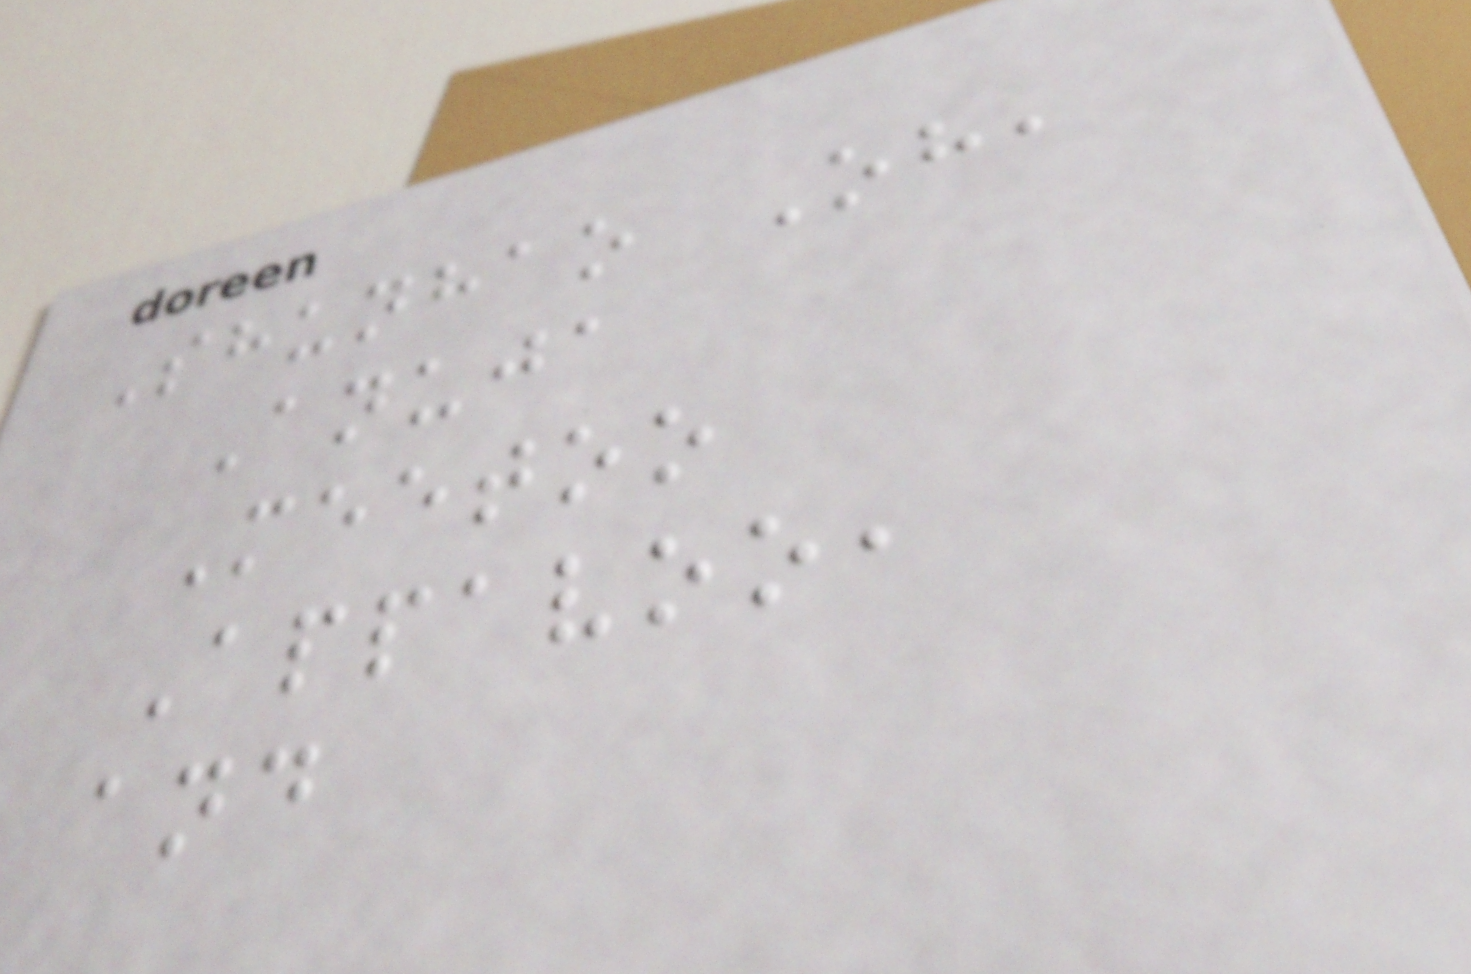Shunhao Oh,
Anuja
Meetoo
Appavoo,
and
